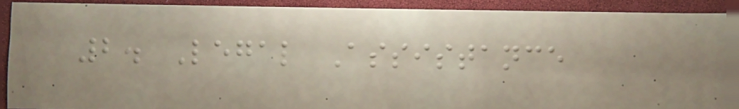2. Legal Assistance
